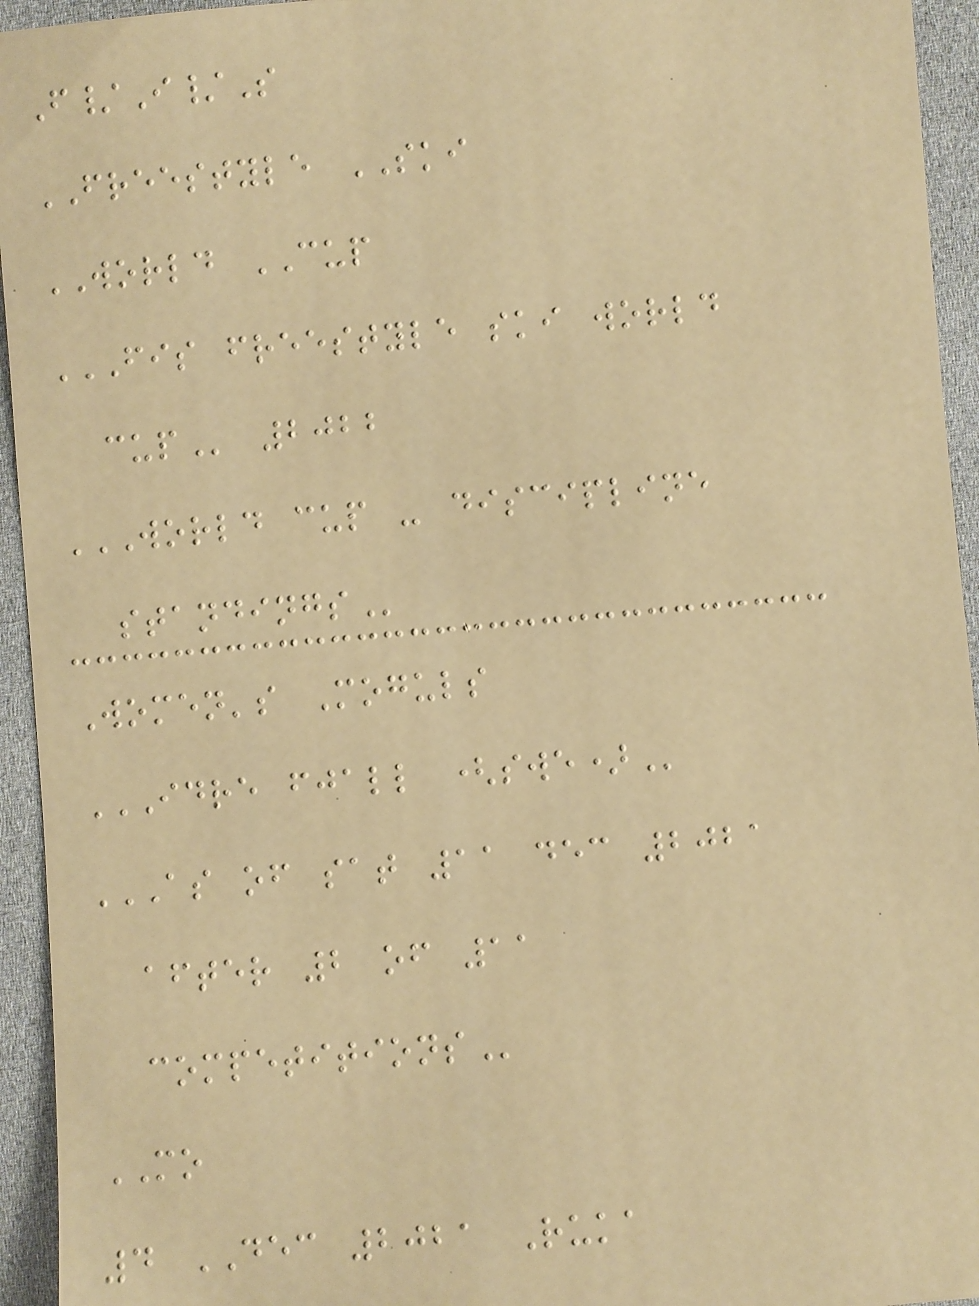F/I/S
FREESTYLE SKI
WORLD CUP
FIS FREESTYLE SKI WORLD
CUP 2022
WORLD CUP - DISCIPLINE
STANDINGS
Women's Moguls
IDRE FJALL (SWE)
AS OF SAT 11 DEC 2021
AFTER 2 OF 11
COMPETITIONS
MO
4 DEC 2021 Ruka
